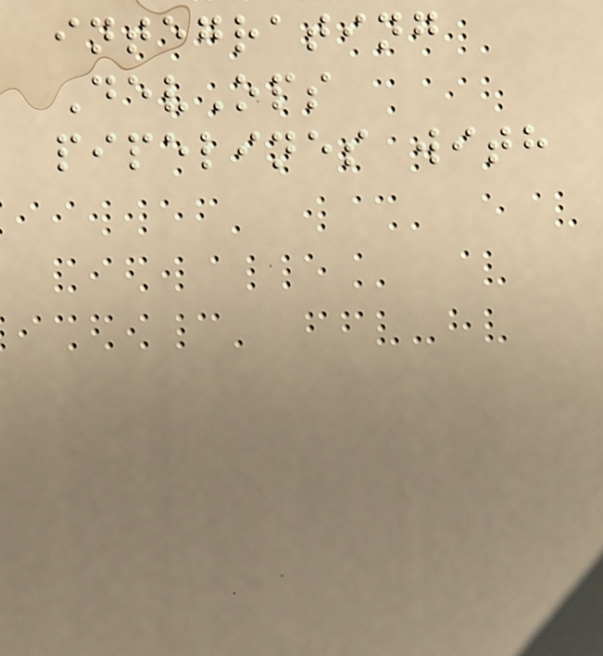integrating
DevOps
pipelines with
